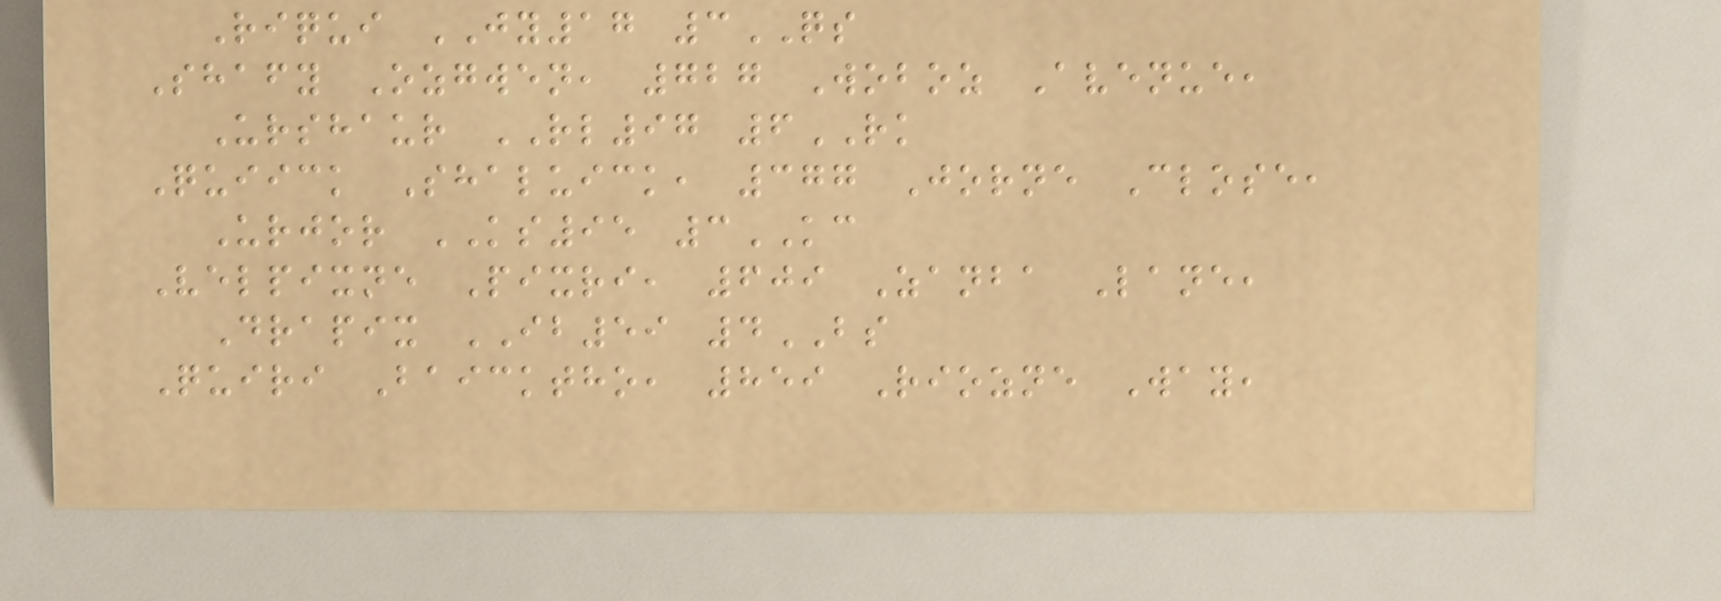Riqui JY17 3QS
Shafy Ozgwen, 727 Woboz Avenue,
Urshaur RL97 6RK
Quiick Shaluick, 377 Jorne Close,
Urjor KS95 3KC
Velpixne Pixri, 609 Zanba Lane,
Drapix IB59 4BS
Quiri Baicktho, 859 Riozne Way,
